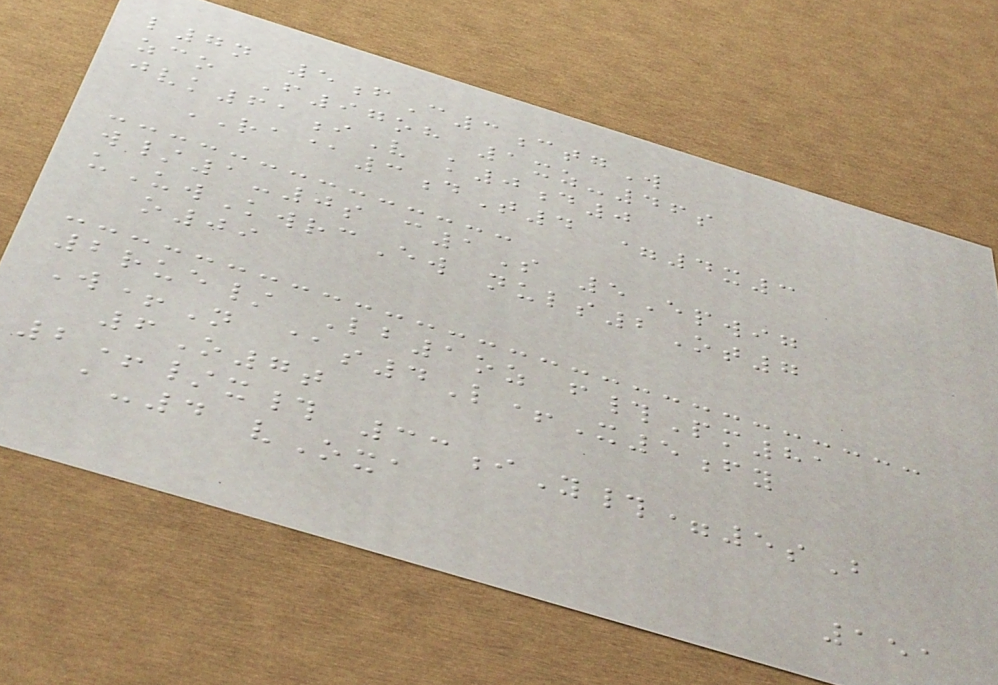l7n 5fC3ctgW
zco F97oh 1xz-46s
jvk61iV k0d0
RA@3dT4 =4x3
w/1-0s c1S 5Epwig
uUwKwrcEw nuls2Ot7
o09
2rue/ Lb1oz f#Pm81
W+N @s4L+X5fy
6O7t
2+/x# 33iY#=5sB
a-4 vOxa
151
